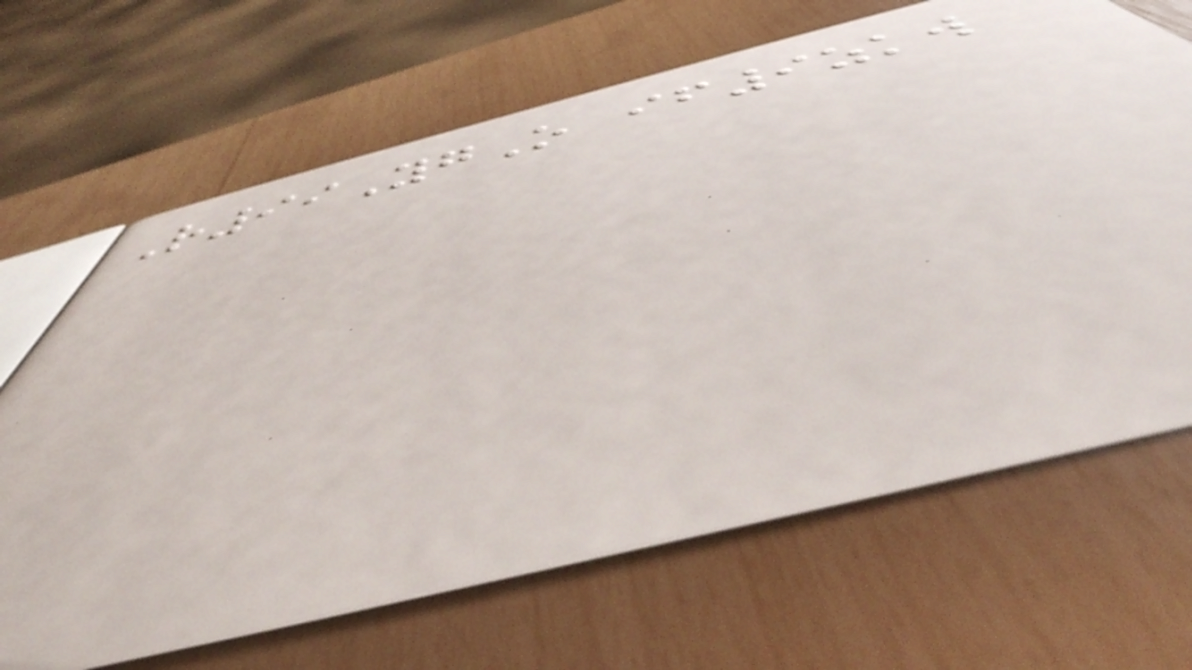R99YgO if9zkw
